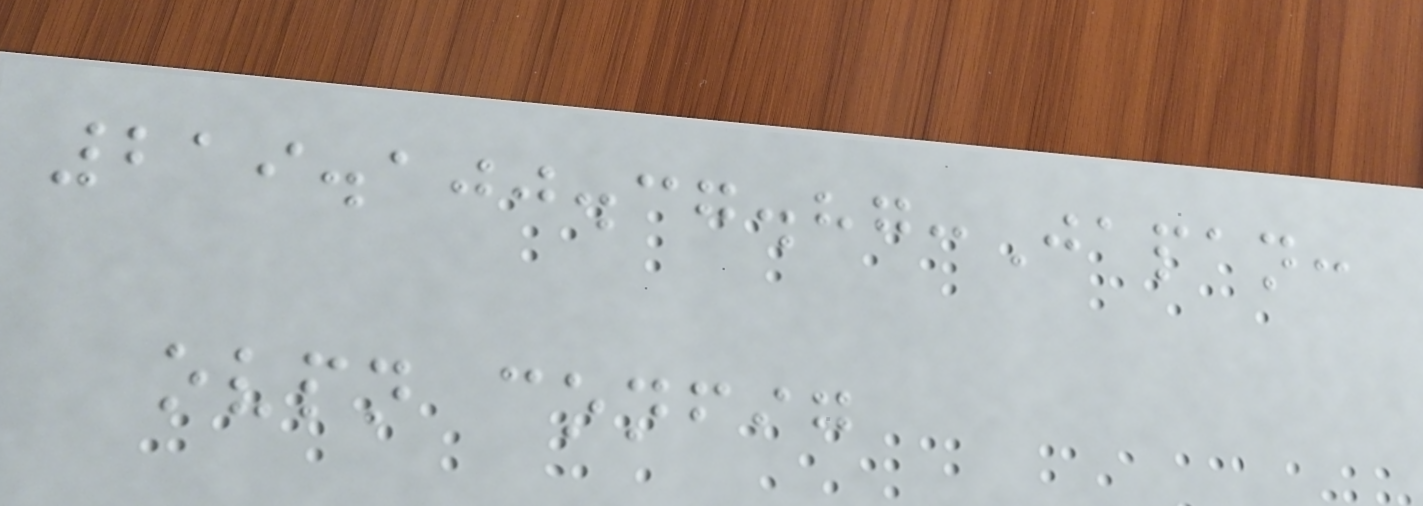219.100.37.87:Japan:
ovpn config
